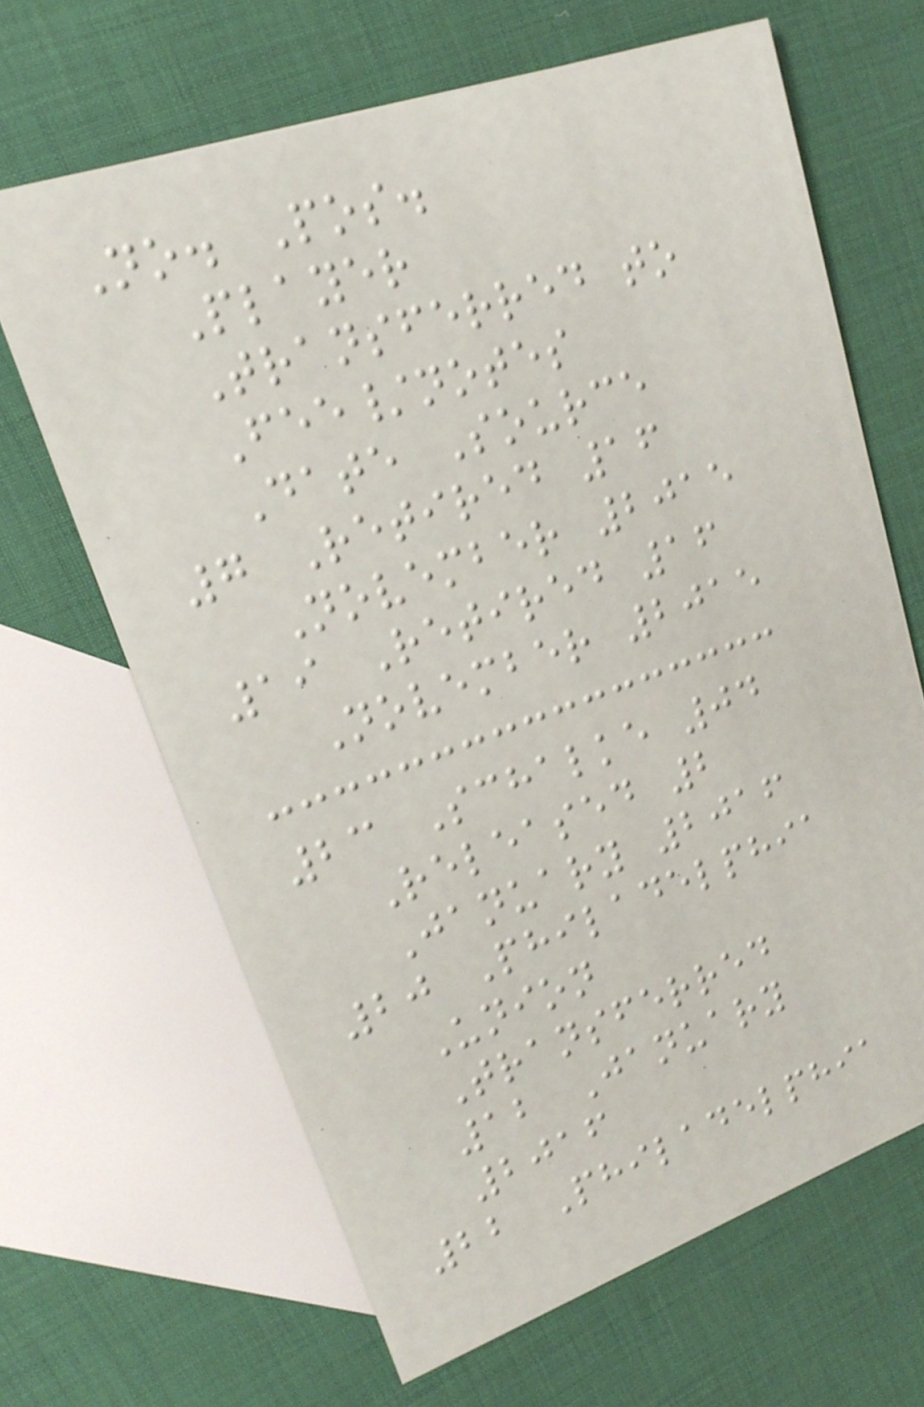No. Pos.
Player
Transferred to
Fee/notes
Date Source
7 Retired 16
November 2015
19 Retired 16
November 2015
23 Schalke 04
Released 2
January 2016
20 Philadelphia
Union
Transferred
12 January
2016
22 Philadelphia
